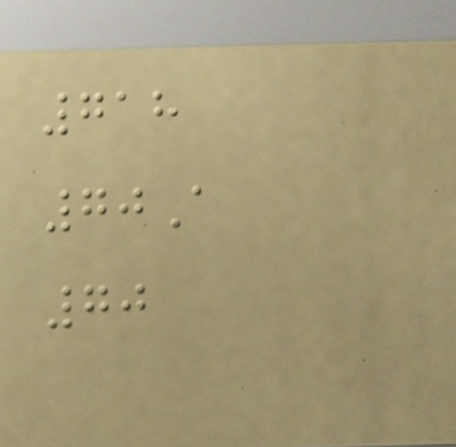718
70A
70
